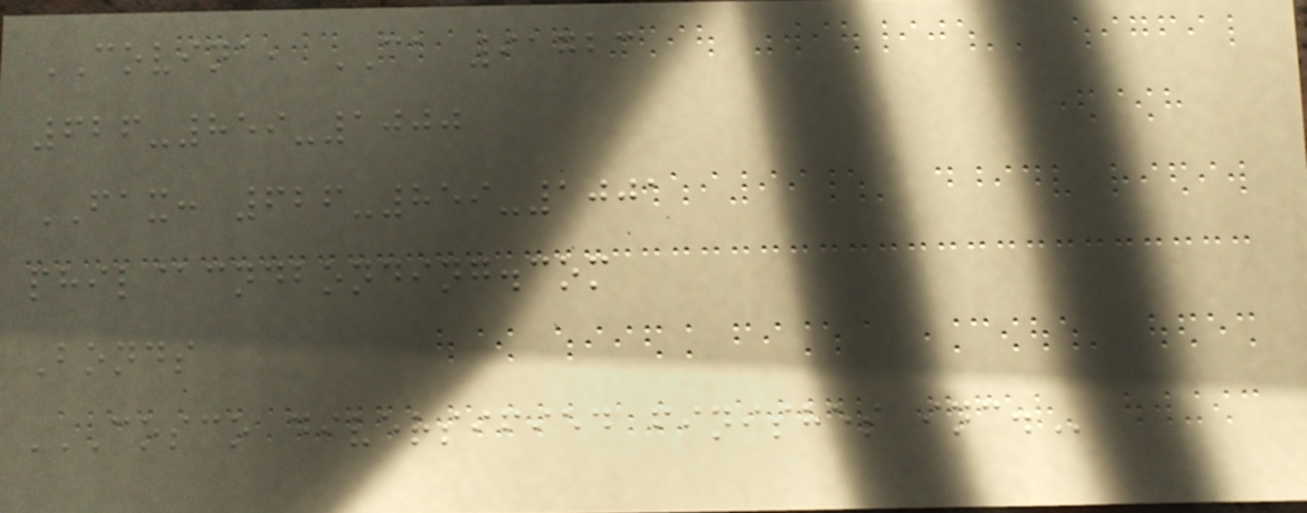COVINA, CA 91723
626-859-1000
FAX: 626-859-1001
phil@cndbonding.com
Bonds
COSCO DIVERSIFIED FINISHES INC.
